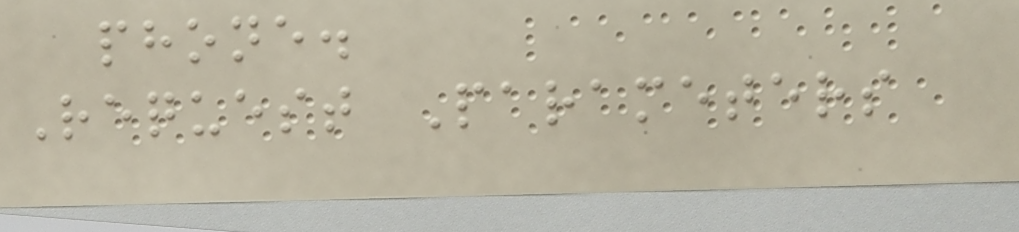phone.
Request Parameters
